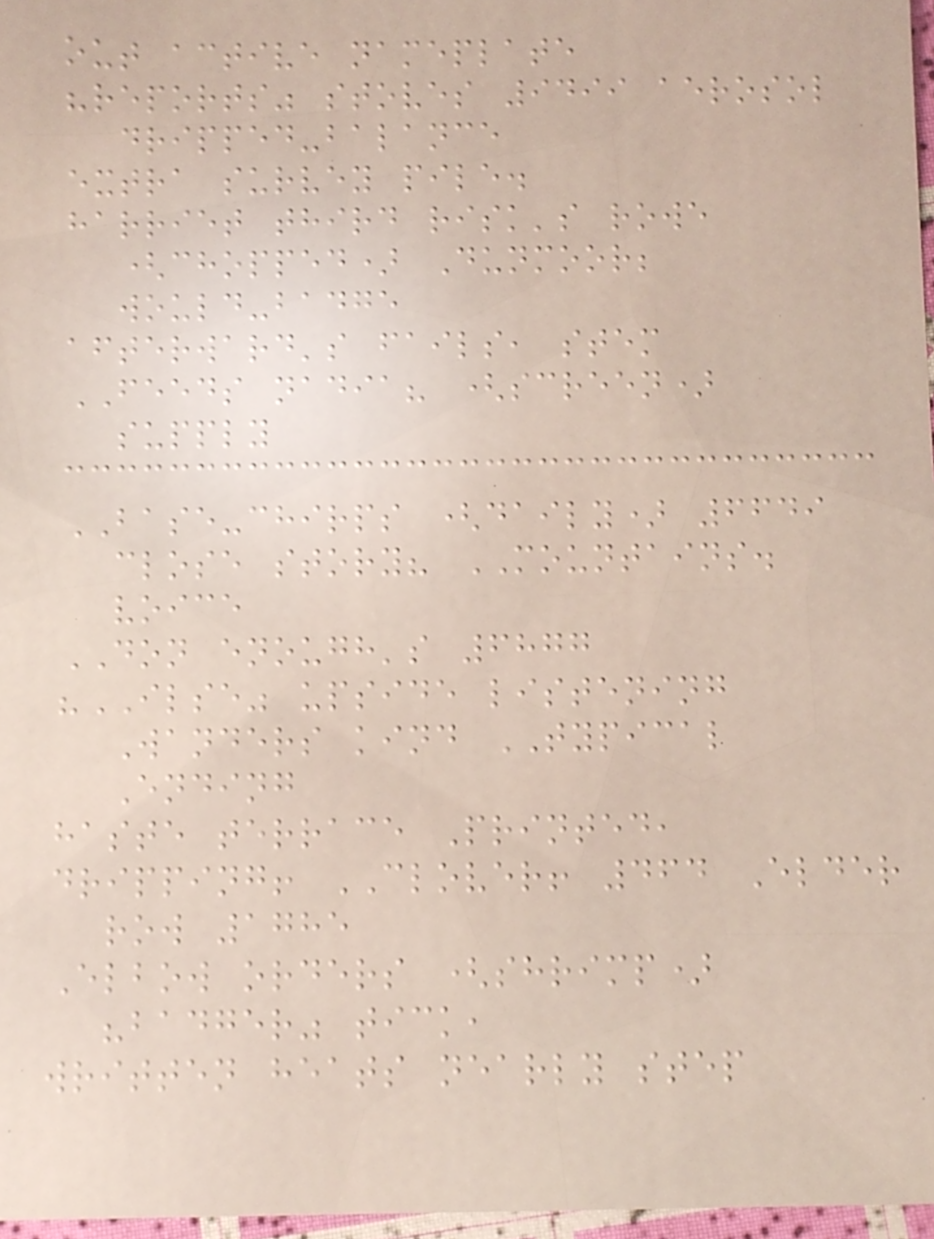out active nameplate
"reports" stoves 9499 aerosol
dripped-balance
extra survey pile.
harriet third risk's rowe
(chopped) Dunmoor;
would-badge
afterward's fails, stem
FEEDS nadia? (screen)
supply
BASE-chirps (daily) 6649
close story? MOUNTAINS.
voice
DON enough's 6877
"ILSE" upside listening
Wanders kind TYPICAL
Ending
haste terrace Printed,
dripping! CLOVER! 464 Elder
row 1785
Elbow orders (shrimp)
"badger" tick,
written heats nearly step
